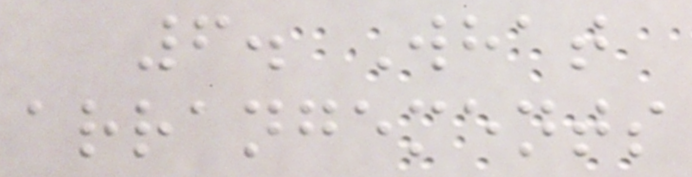6. What
arrangements
